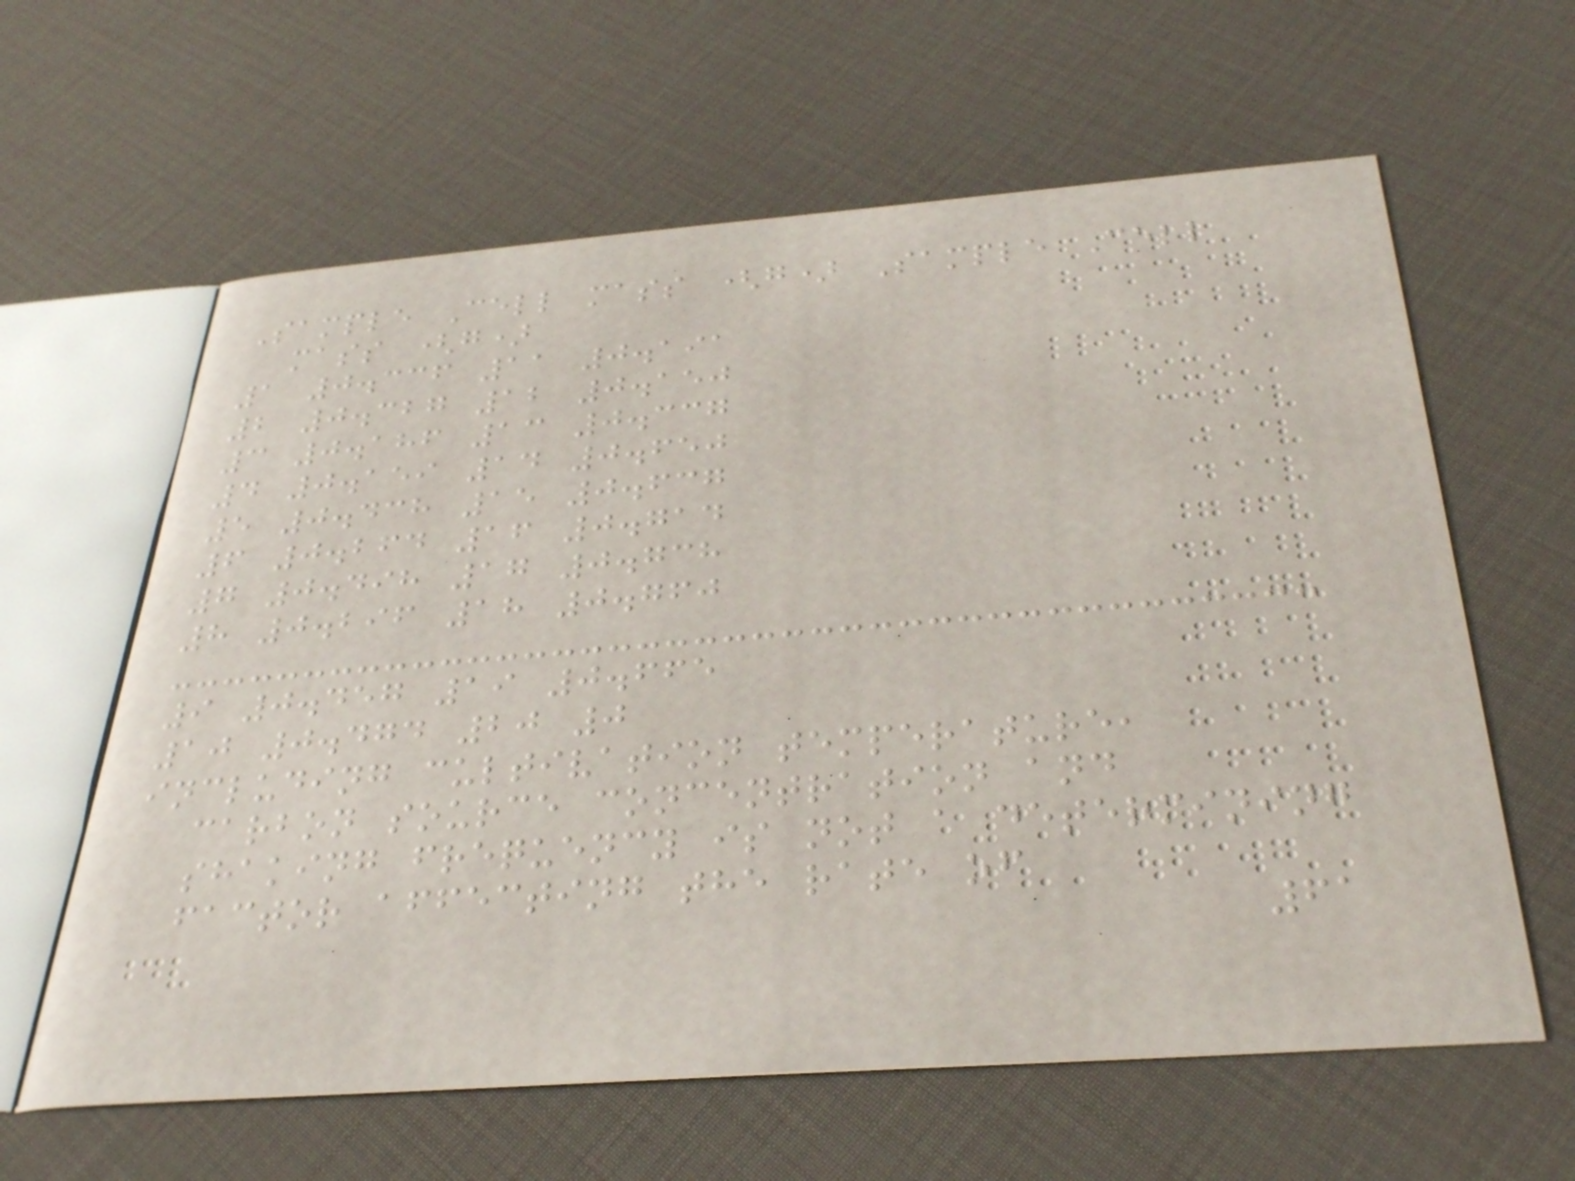Sample Cell mass (g) Sample Cell
mass (g)
1 0.336 11 0.191
2 0.327 12 0.150
3 0.186 13 0.337
4 0.159 14 0.650
5 0.438 15 0.637
6 0.264 16 0.714
7 0.498 17 0.738
8 0.296 18 0.760
9 0.457 19 0.665
10 0.474 20 0
including cultivation temperature,
carbon source concentration and
shaking frequency is not a determining
factor affecting the rate of
61
